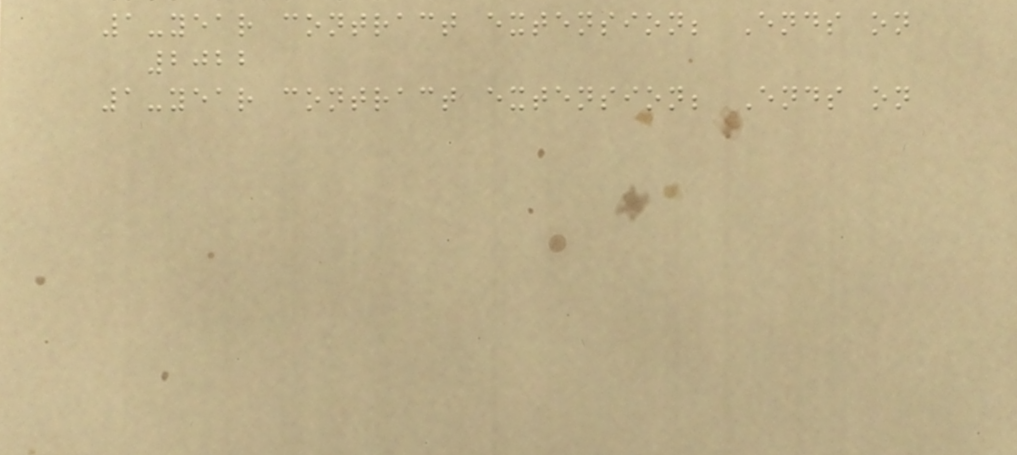1-year contract extension; Ends on
2022
1-year contract extension; Ends on
